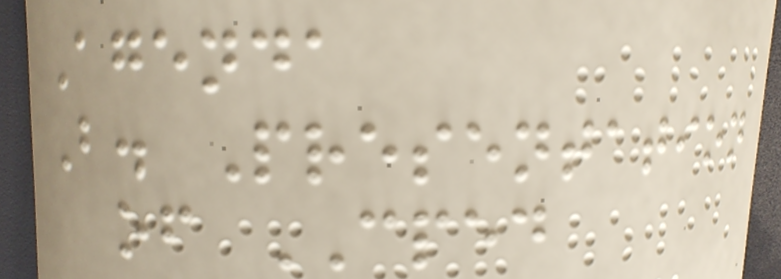Agenda
B. Presentation
of CPED
